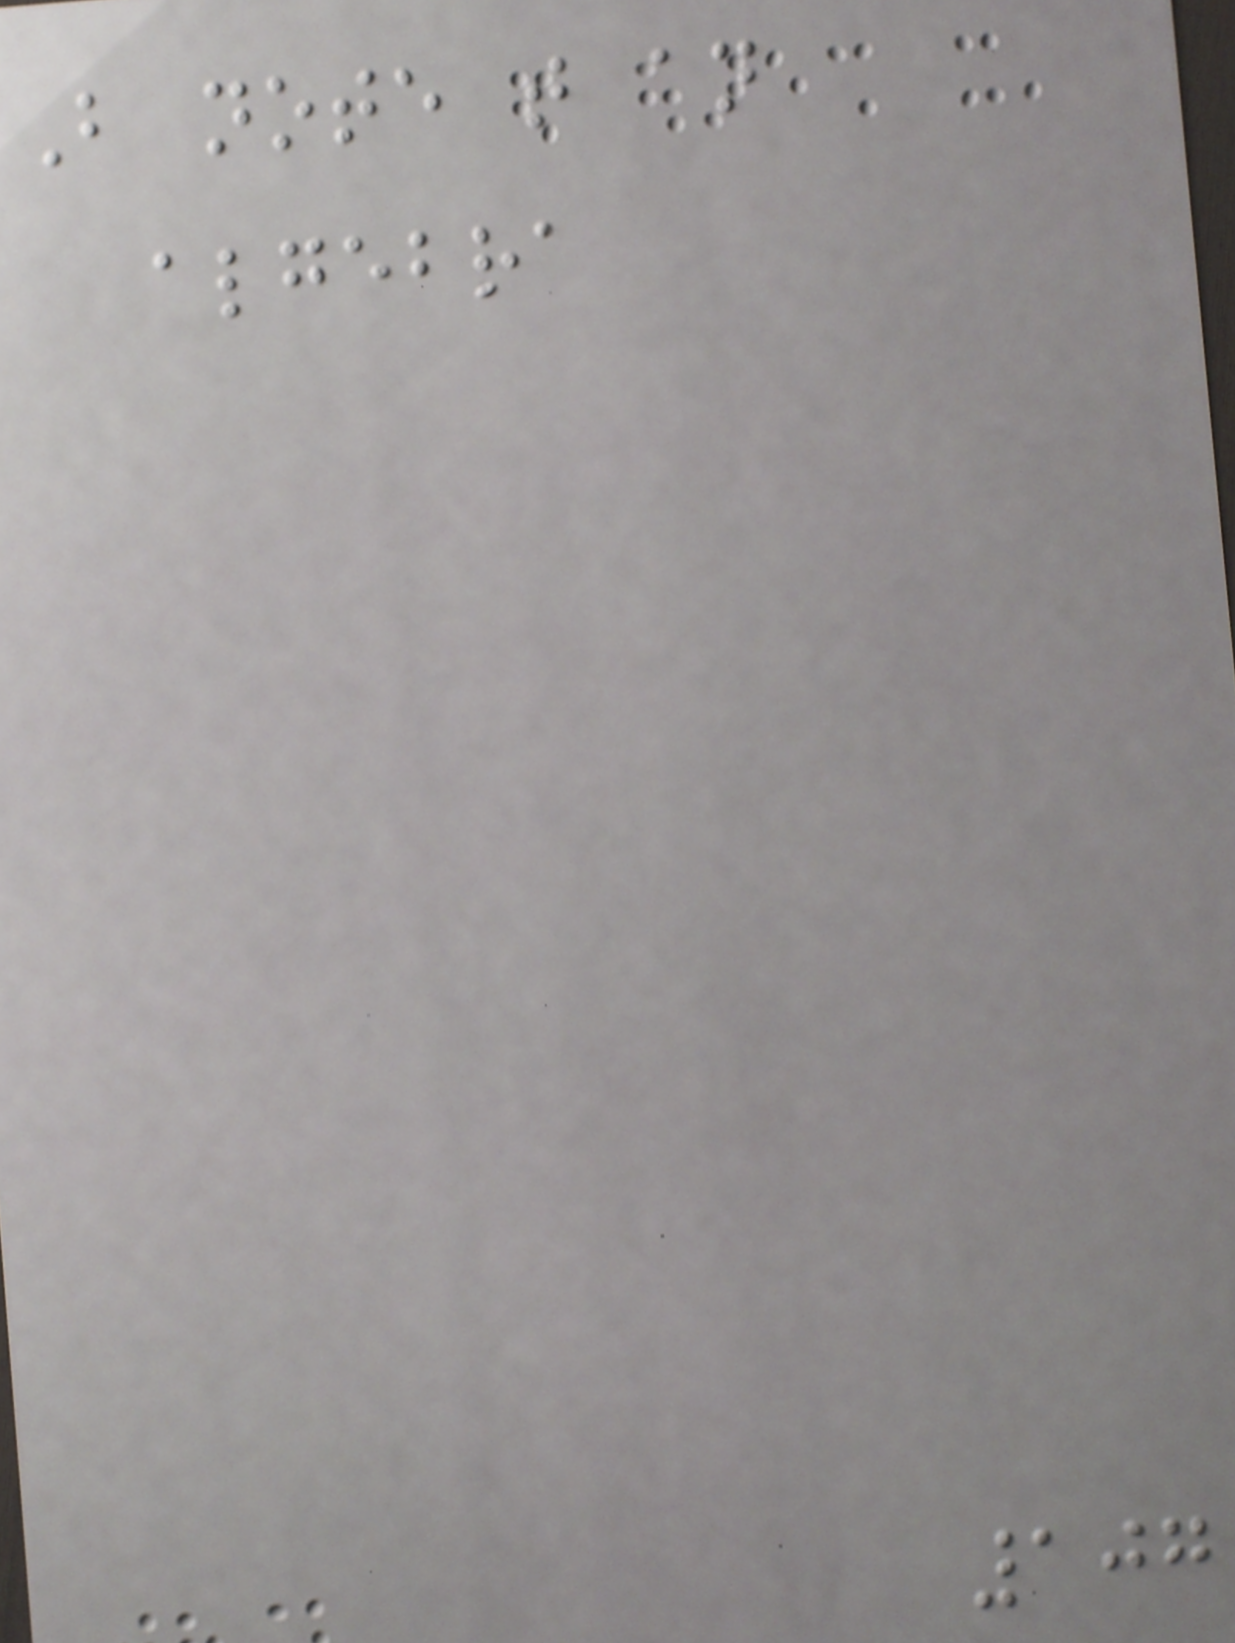But note that an
algebra
107
